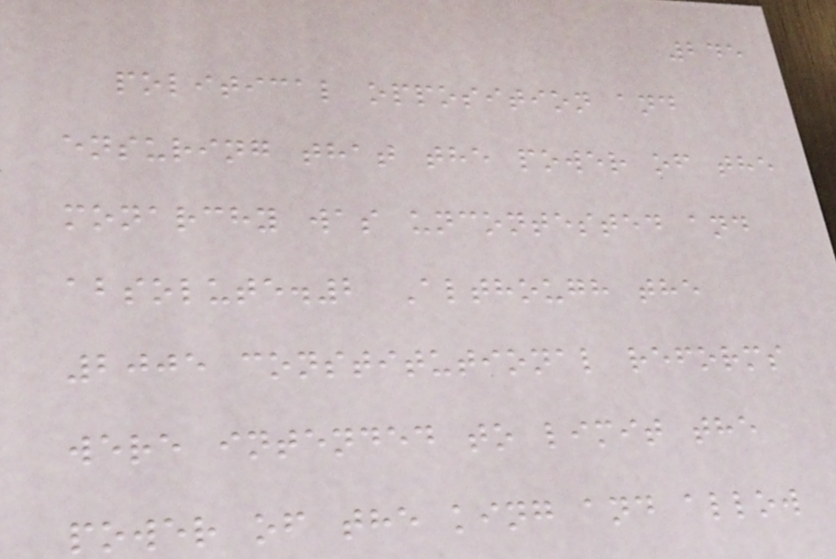245
political opposition and
ensuring that the power of the
monarchy was uncontested and
absolute.2 Although the
2005 constitutional reforms
were intended to limit the
power of the king and allow
